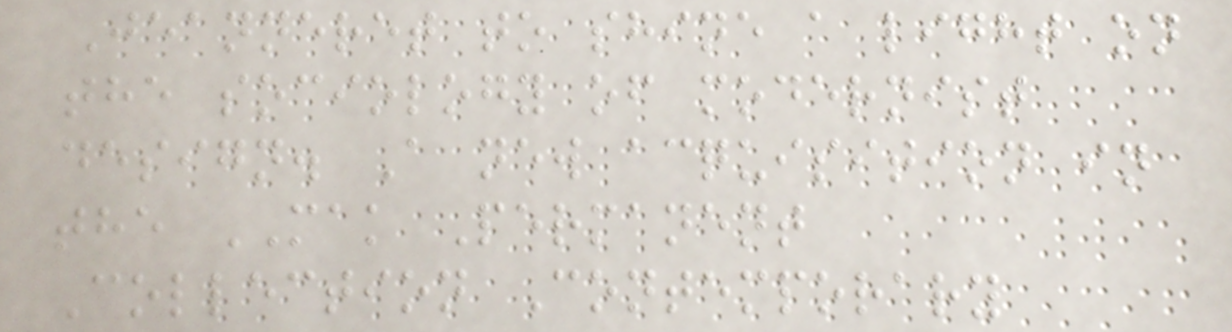Jeanneret to shine a light on
the sociology of modernist
design. A new acquisition in
the MAK Permanent
Collection Contemporary
